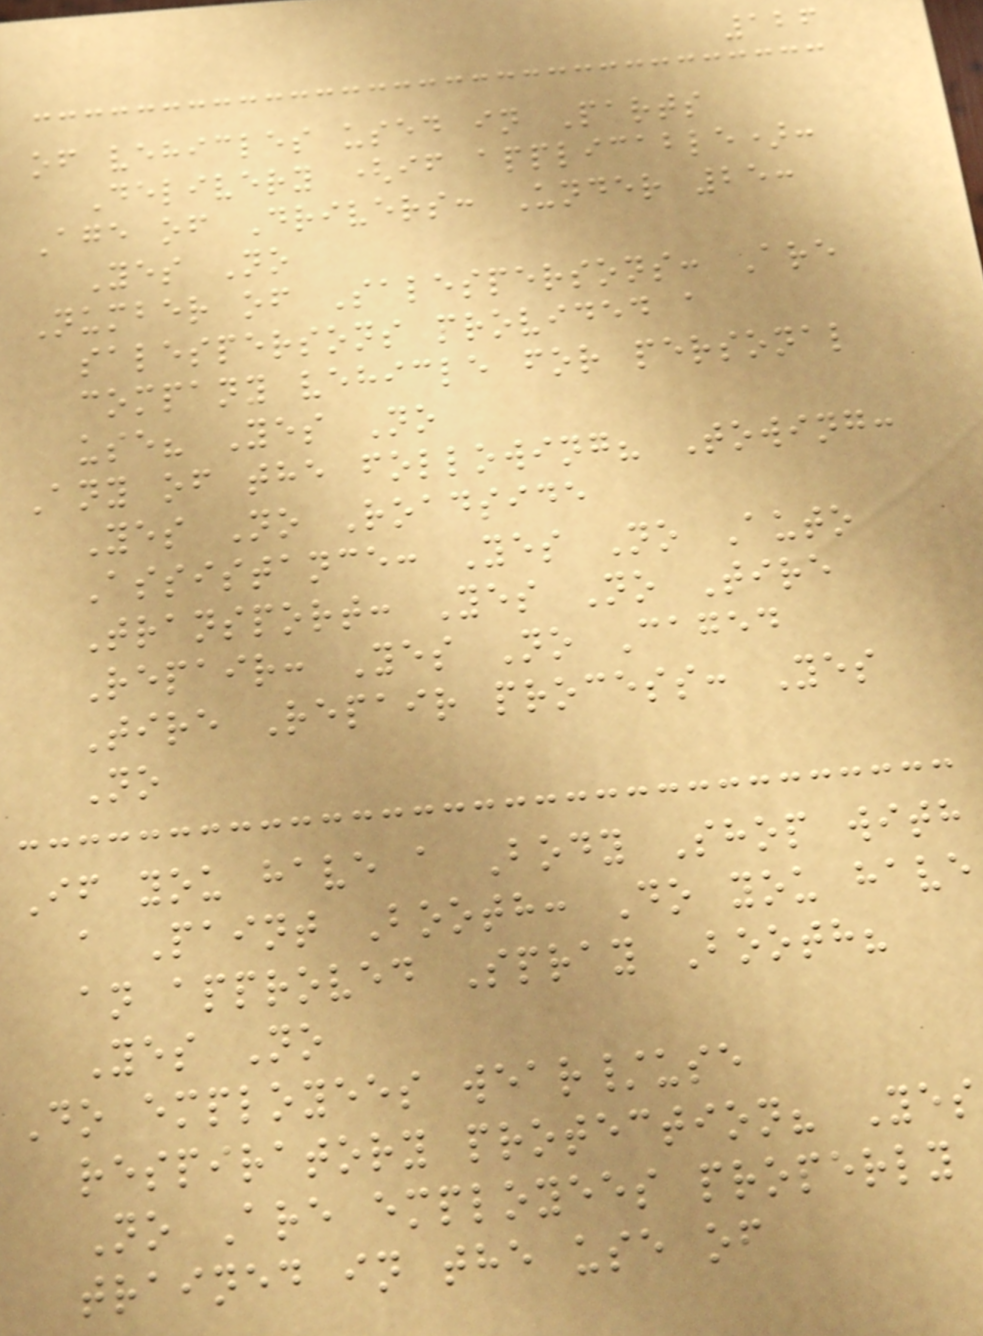126
of vehicles used in Parts
Delivery (if applicable):
Age of Drivers: Under 25:
Yes No
Number of Salespersons: Are
salespersons provided a
company vehicle for personal
use? Yes No
Any of the following? Towing:
Yes No Roadside
Assistance: Yes No Auto
Transport: Yes No Tire
Repair: Yes No Caged
Tire Repair process: Yes
No
If you have a Body Shop with
a Paint Booth: Do you have
an approved Spray Booth?
Yes No
Do employees wear/use
respiratory protection? Yes
No Are employees properly
trained in the use of
